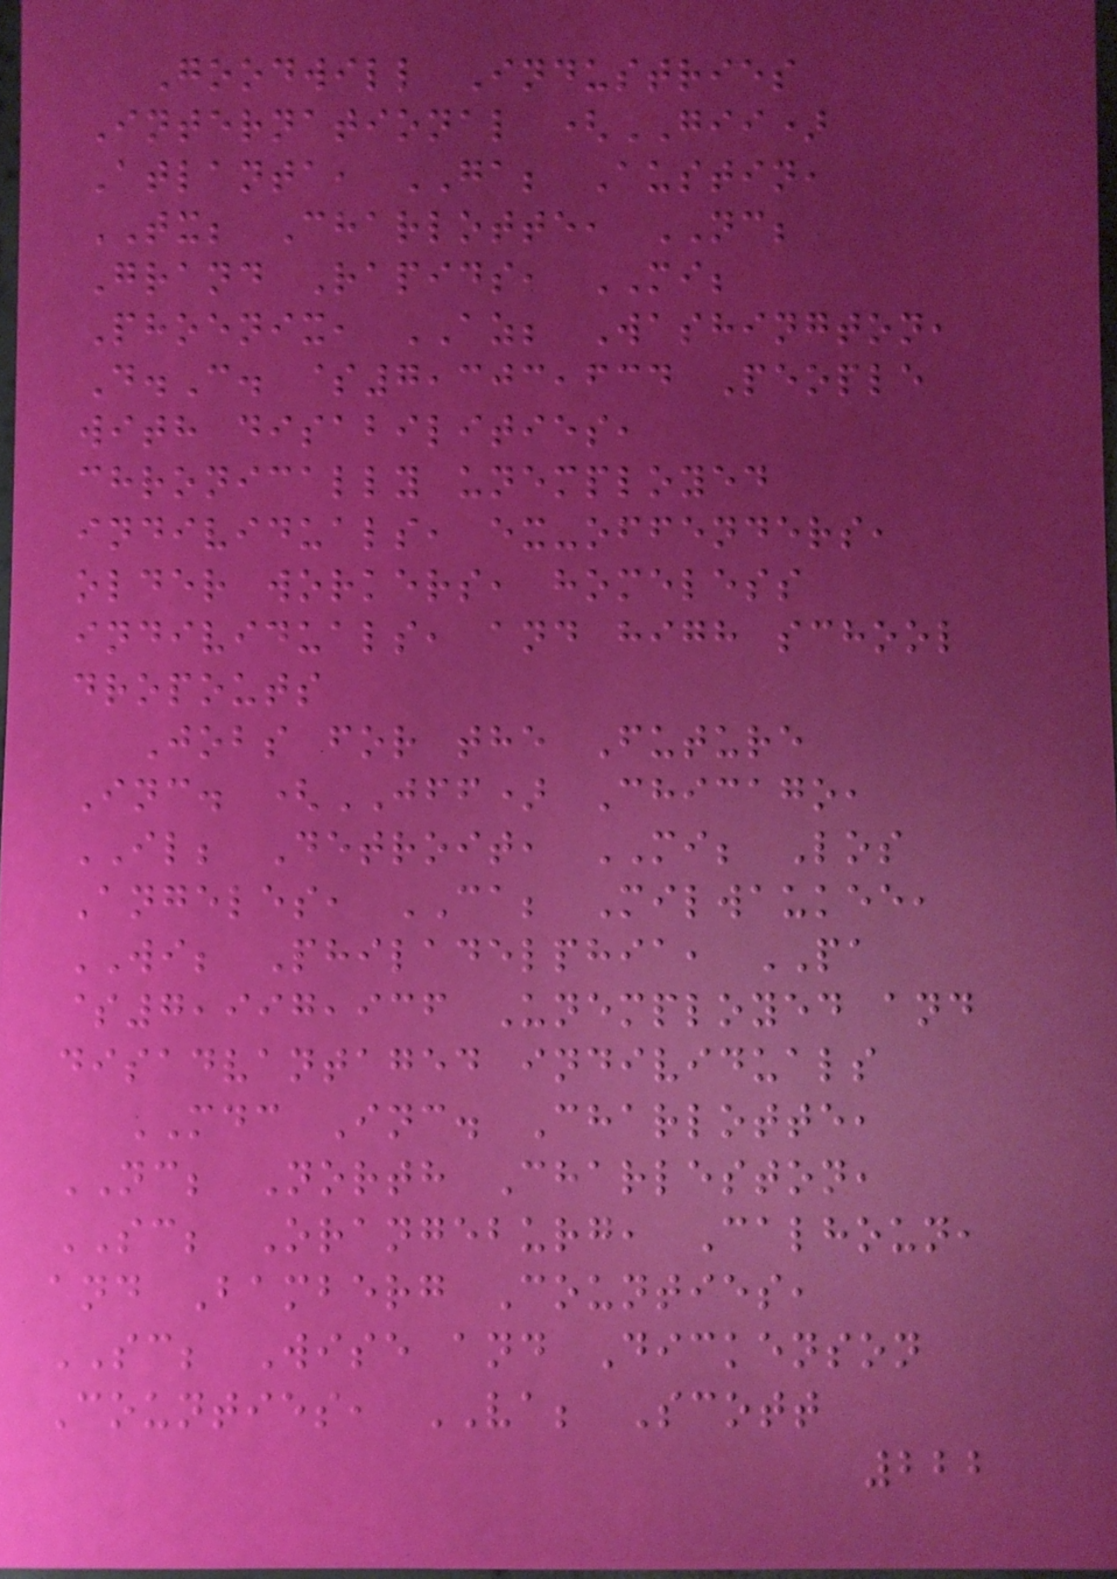Goodwill Industries
International (GII)
Atlanta, GA; Austin,
TX; Charlotte, NC;
Grand Rapids, MI;
Phoenix, AZ; Washington,
D.C. $7,303,634 People
with disabilities,
chronically unemployed
individuals, ex-offenders,
older workers, homeless
individuals, and high school
dropouts
Jobs for the Future
Inc. (JFF) Chicago,
IL; Detroit, MI; Los
Angeles, CA; Milwaukee,
WI; Philadelphia, PA
$7,997,936 Unemployed and
disadvantaged individuals
MDC Inc. Charlotte,
NC; North Charleston,
SC; Orangeburg, Calhoun,
and Bamberg Counties,
SC; Wise and Dickenson
Counties, VA; Scott
222
